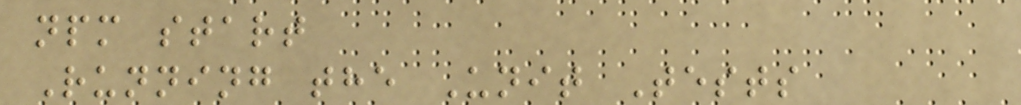npm start
Running the Unit Tests
